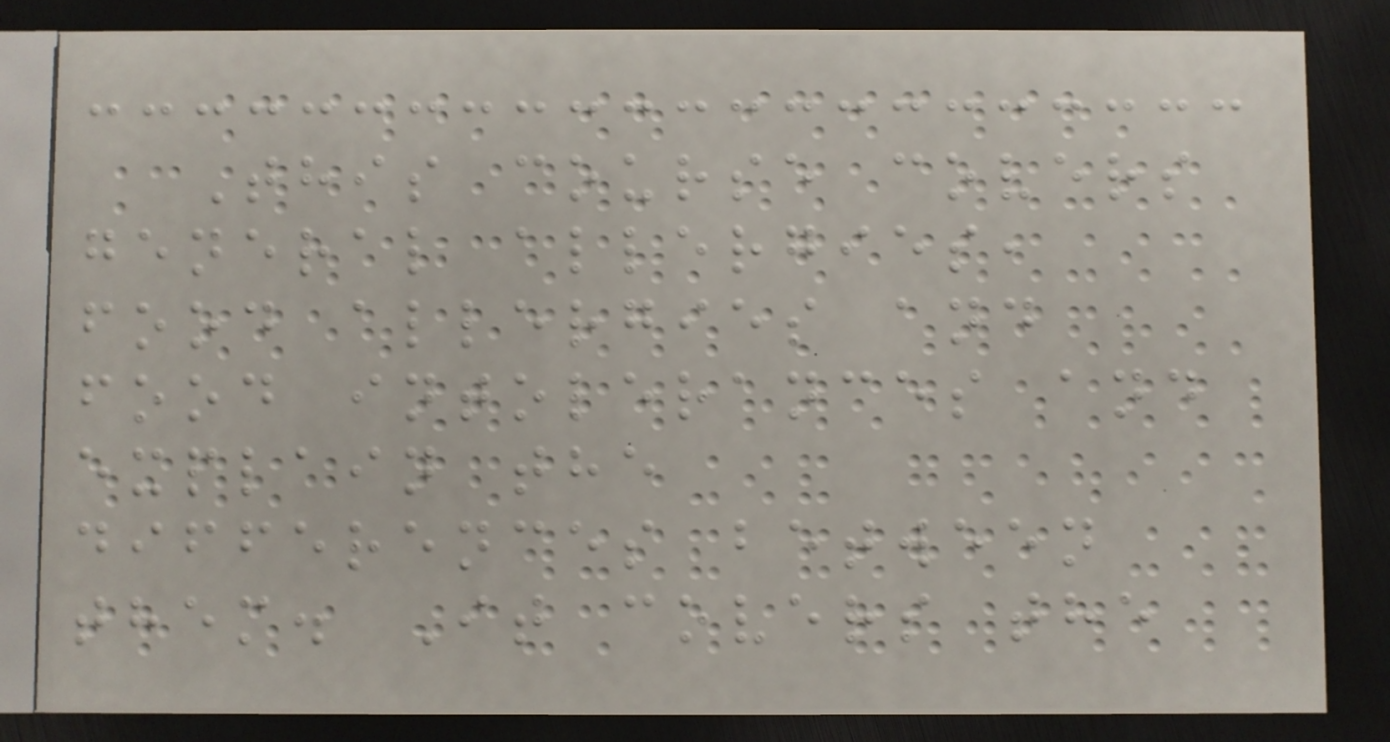This course covers
general allergies,
food allergies and
food intolerances and
explain the
differences between
them. It covers the
